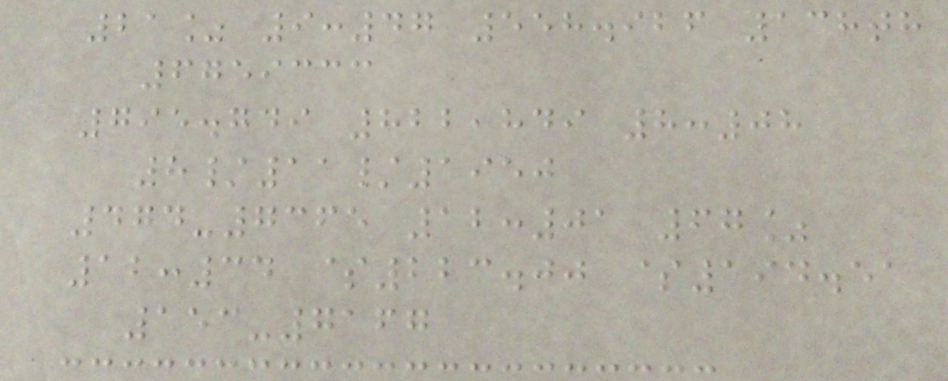21% 9:47 558.926 138th
6759333
795.749 822,849 8:08
8/11/1950
474-7365 12:01 67%
12:34 $223.00 $194.51
153-7167
